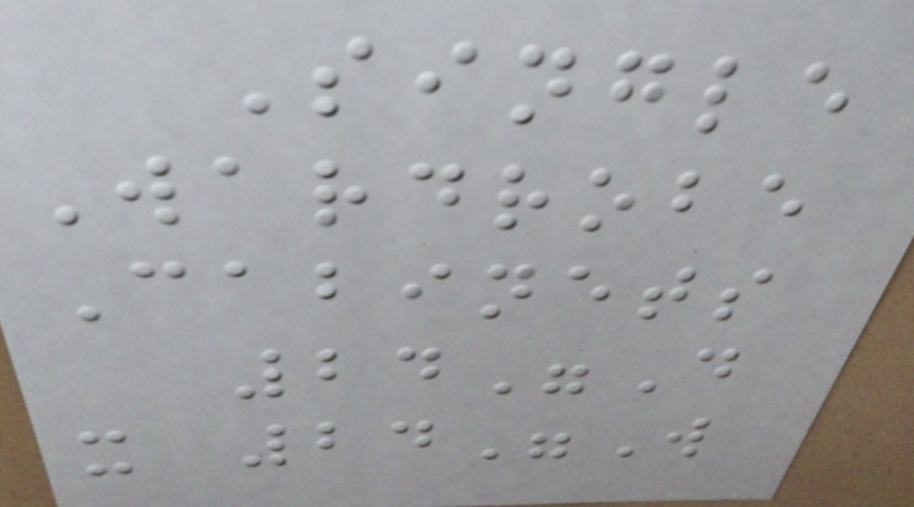Single
Wardrobe
Cabinets
24"D
x 24"W
